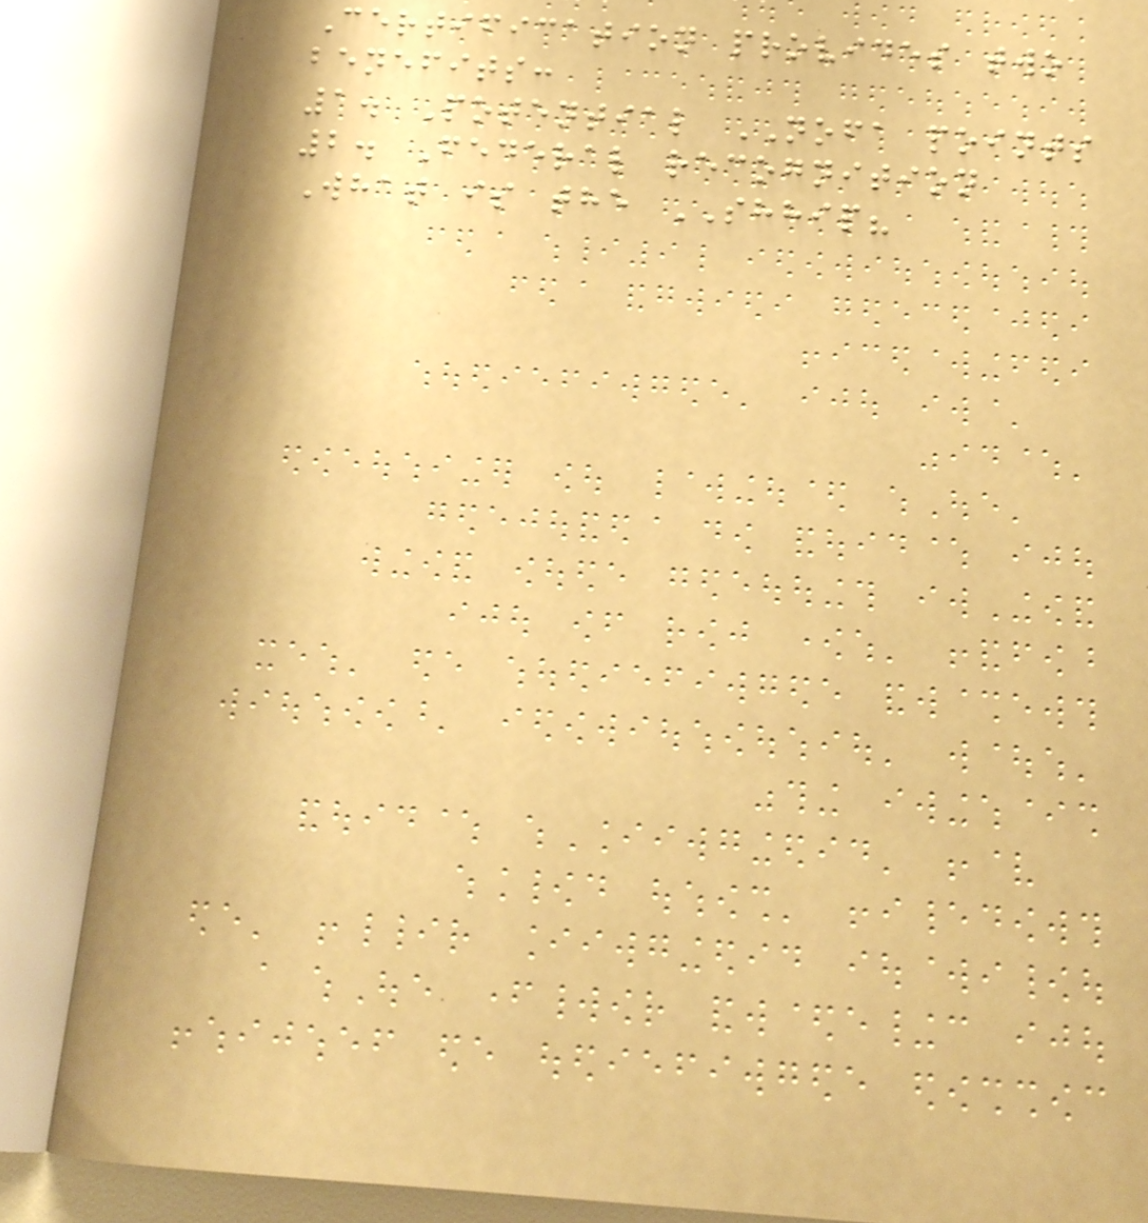Certification provides two
benefits:
1. Potential NOFA points
2. Federal recognition
What is the SHHIP?
